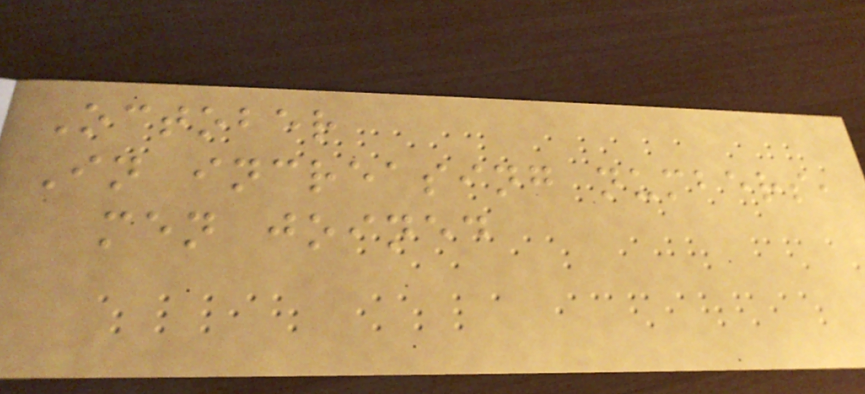October
In increasing numbers,
men joined
